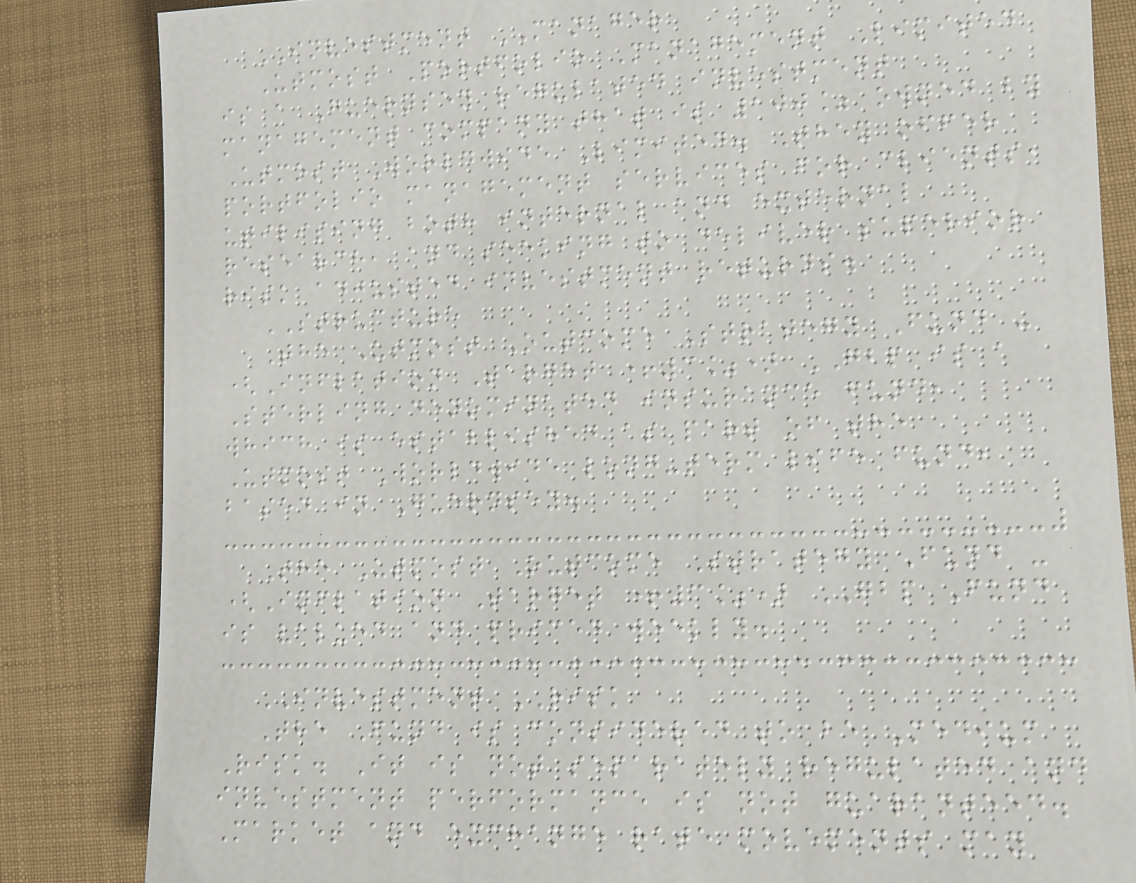INVESTMENT MANAGER
Utmost Portfolio Management Limited
is a Guernsey regulated investment
management company that is 100% owned by
Utmost Worldwide Limited. They offer
portfolio management services for clients,
utilising both internal and external
research, and seeking to deliver superior
risk adjusted investment returns.
STRUCTURE
The Utmost Outcome Strategy Fund -
(Inflation Target +3%) GBP is a
Sterling denominated insurance fund,
which is established as part of the
Utmost Worldwide long-term life fund,
based in Guernsey.
The Utmost Outcome Strategy Fund -
(Inflation Target +3%) GBP Fund
is valued and priced weekly.
INVESTMENT RISK
The Fund is considered to be Medium
Risk. It is not separately regulated and
investment performance is not guaranteed.
Market and exchange rate movements may
